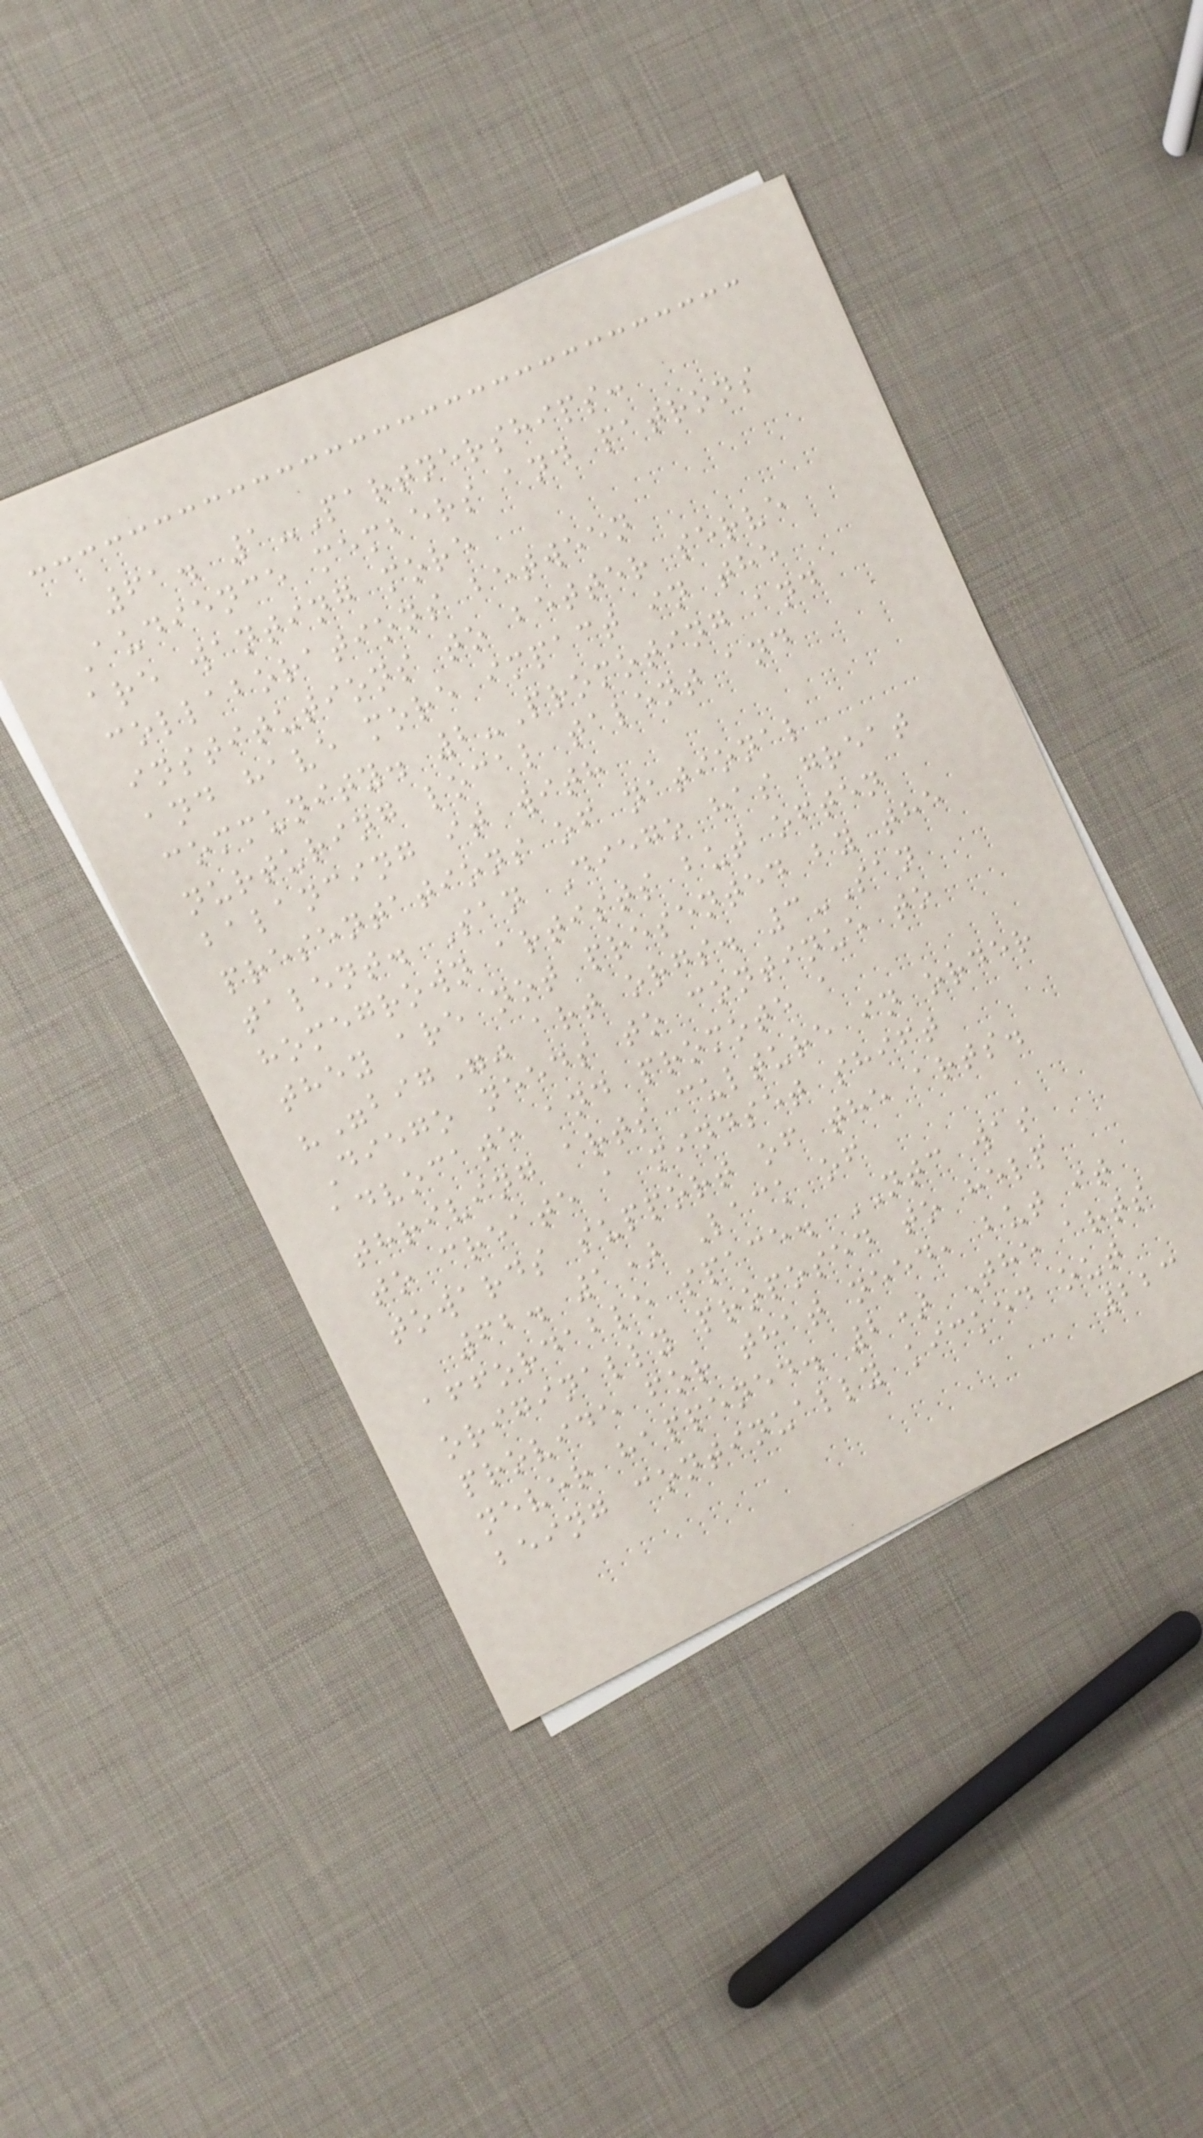61. 1-Partnerships:
Audience members and patrons
are wanting more
collaborations between
institutions to better serve
and have more impact in the
community. 2-Promoting and
nurturing local talent and
balancing it with
presentations of national
talent. San Diego has great
homegrown artists but often
they are not presented by the
""big"" art orgs. 3-San
Diego needs to continue to
advocate and promote a
thriving arts culture in order
to create a mindset shift
towards support of the arts.
62. 1) Lack of
affordable space. NTC was
originally proposed to help
provide for that need, but it
never happened. 2) The arts
being continually kicked out
223
